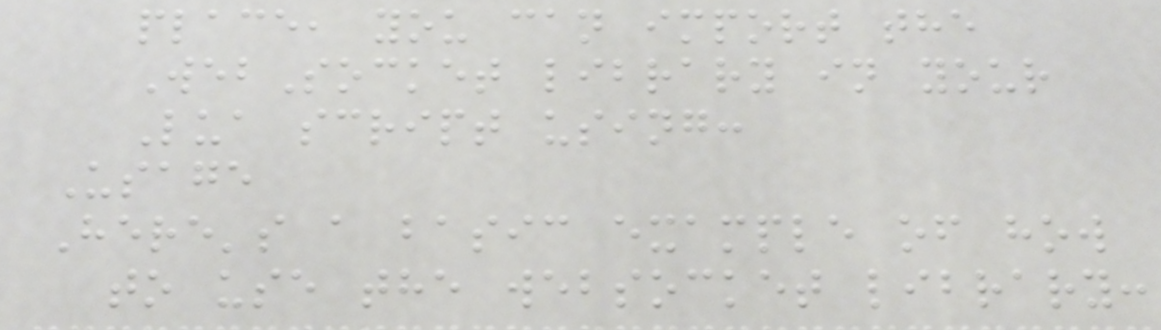place, you can import the
WebSocket library in your
Lua script using:
Usage
Here's a basic example of how
to use the websocket library:
